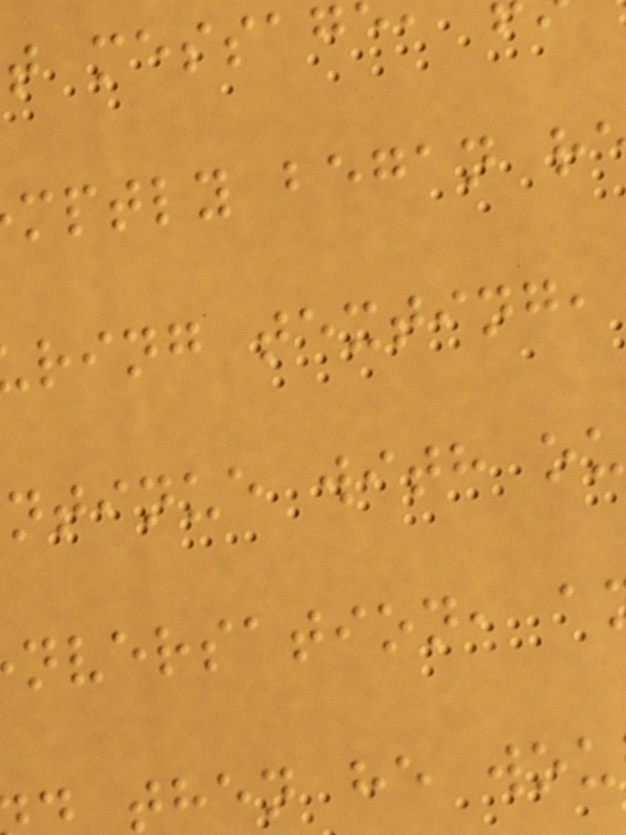t messag
mptly began r
ring texting,
ntinue with ou
nversation, a
then he wou
